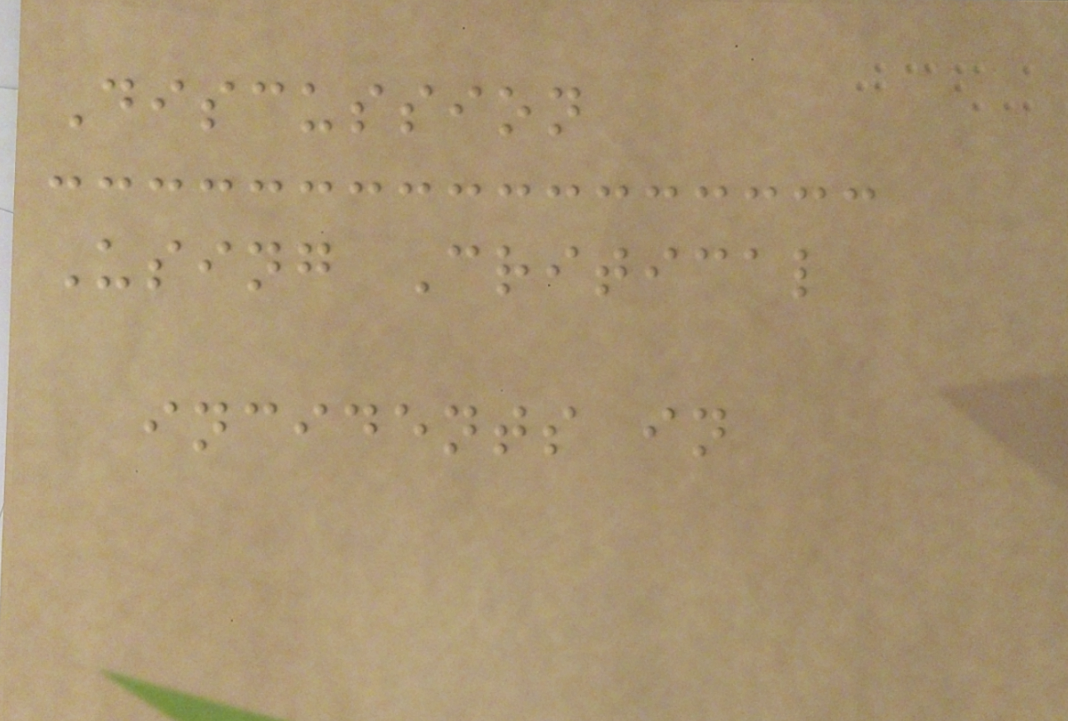Discussion
Using Critical
incidents in
